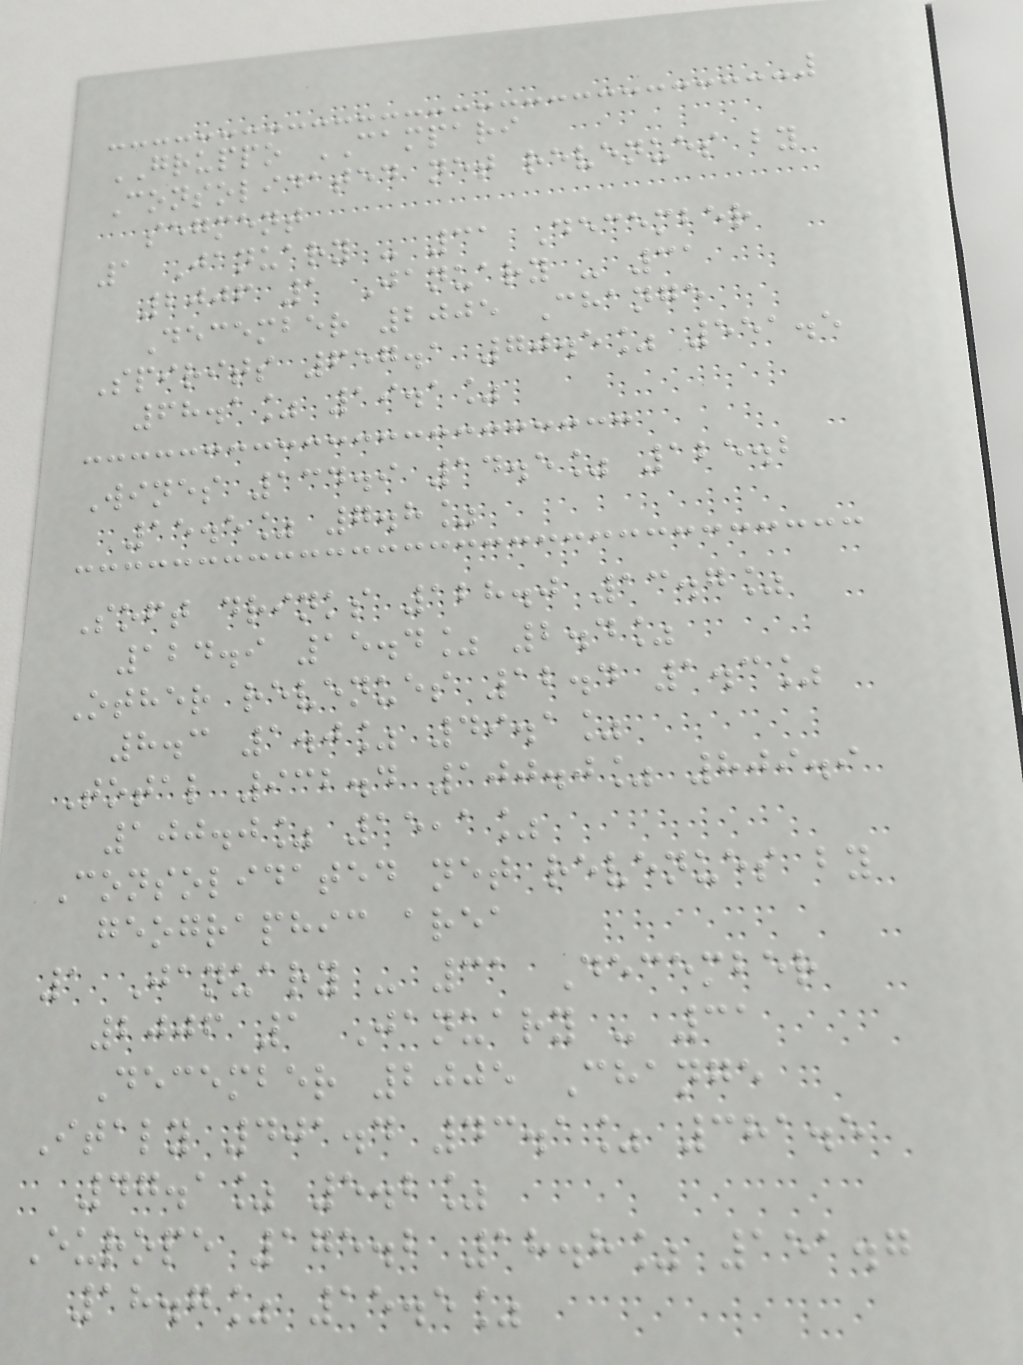GRUPPO CAMPARI
Consolidated net revenues by
segment
1 January - 31 December
2006 1 January - 31
December 2005 Change
Spirits 657.1 70.5% 551.5
68.1% 19.1%
Wines 134.9 14.5% 125.2
15.5% 7.8%
Soft drinks 128.0 13.7%
124.9 15.4% 2.4%
Other revenues 12.4 1.3%
8.3 1.0% 49.1%
Total 932.4 100.0% 809.9
100.0% 15,1%
Consolidated net revenues by
geographic area
1 January - 31 December
2006 1 January - 31
December 2005 Change
Italy 401.4 43.1% 381.5
47.1% 5.2%
Europe 175.2 18.8% 151.7
18.7% 15.5%
